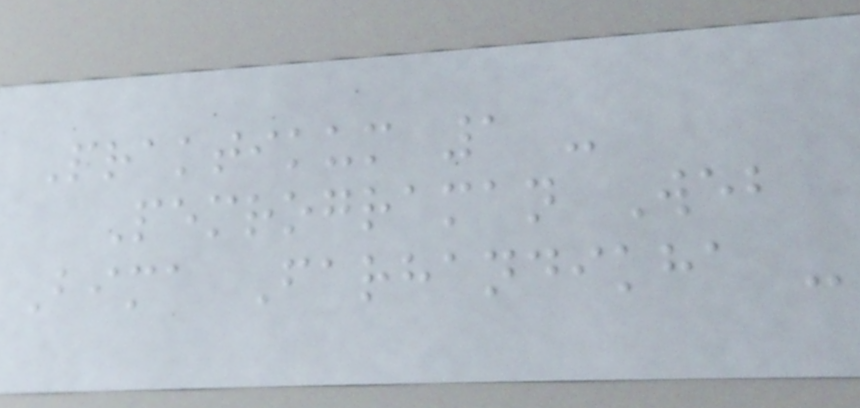Praktikum 1 -
Pemrograman Web
Bima Farhandikha -
